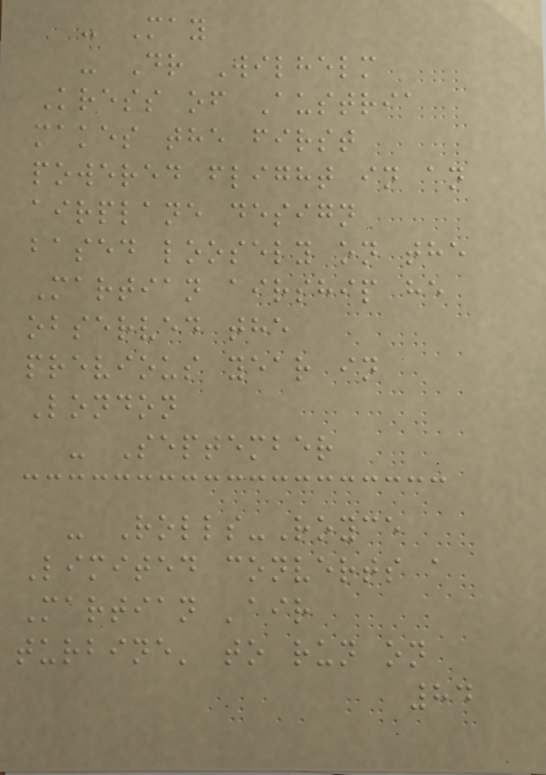- May
- Dr Wilhelm
Kress of Austria
makes the first
powered flight in an
airplane design
based loosely on the
Martian airship he
observed the
previous year in
London
- September
- Rolls-Royce
Limited converts a
Martian 'air
turbine' to run on
84
